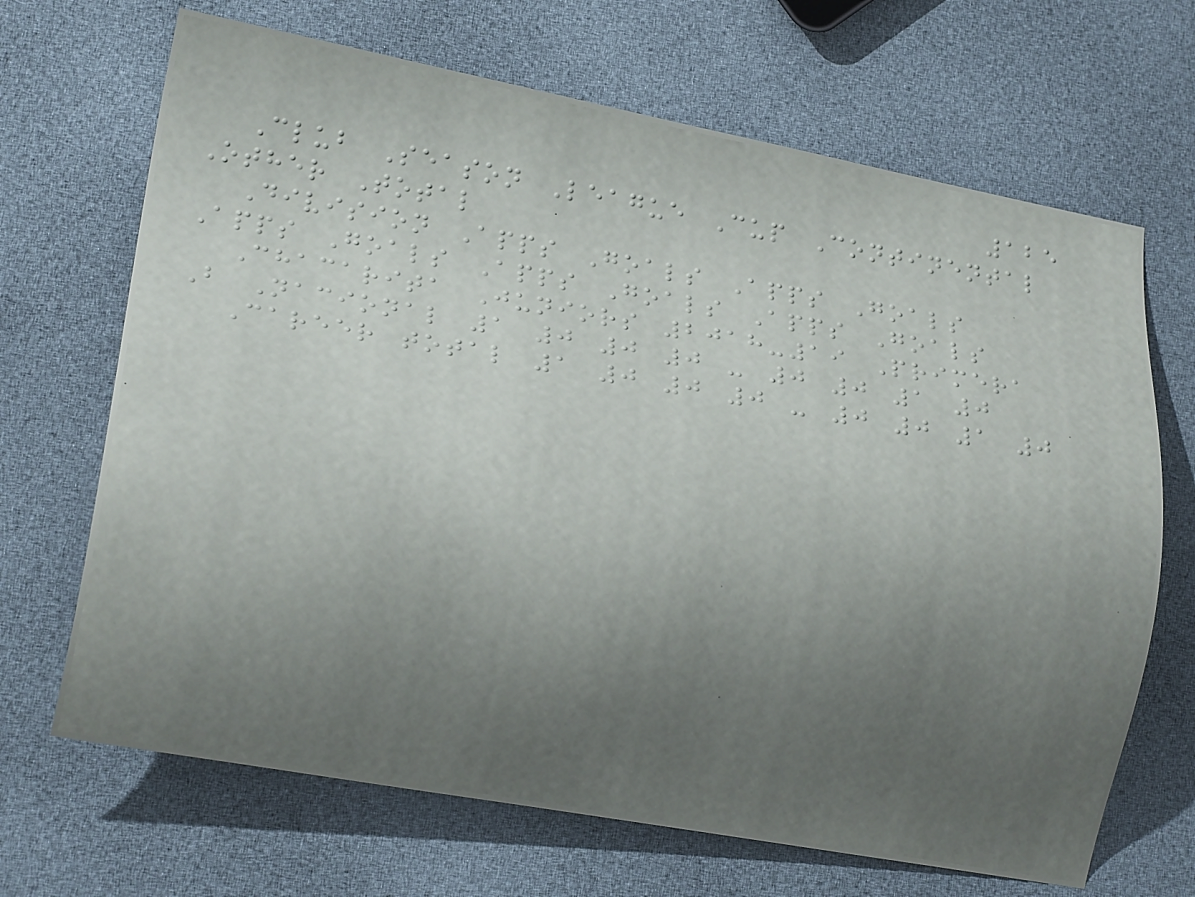125
Club Season League Cup Continental
Other Total
Division Apps Goals Apps Goals
Apps Goals Apps Goals Apps Goals
Chacarita Juniors 2018-19 Primera
B Nacional 1 0 0 0 - 0 0 1 0
Career total 1 0 0 0 - 0 0 1 0
